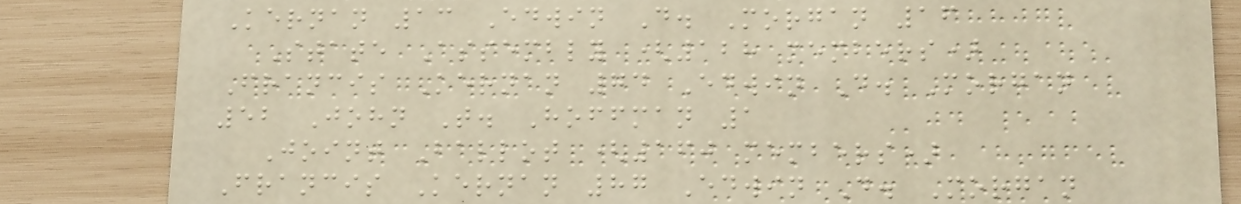Kernan 13 Edwin D. Morgan 16
State Assembly (128 members)
Francis Kernan 74 Edwin D. Morgan
52 John T. Hoffman 1
Joint Ballot (160 members)
Francis Kernan 87 Edwin D. Morgan
